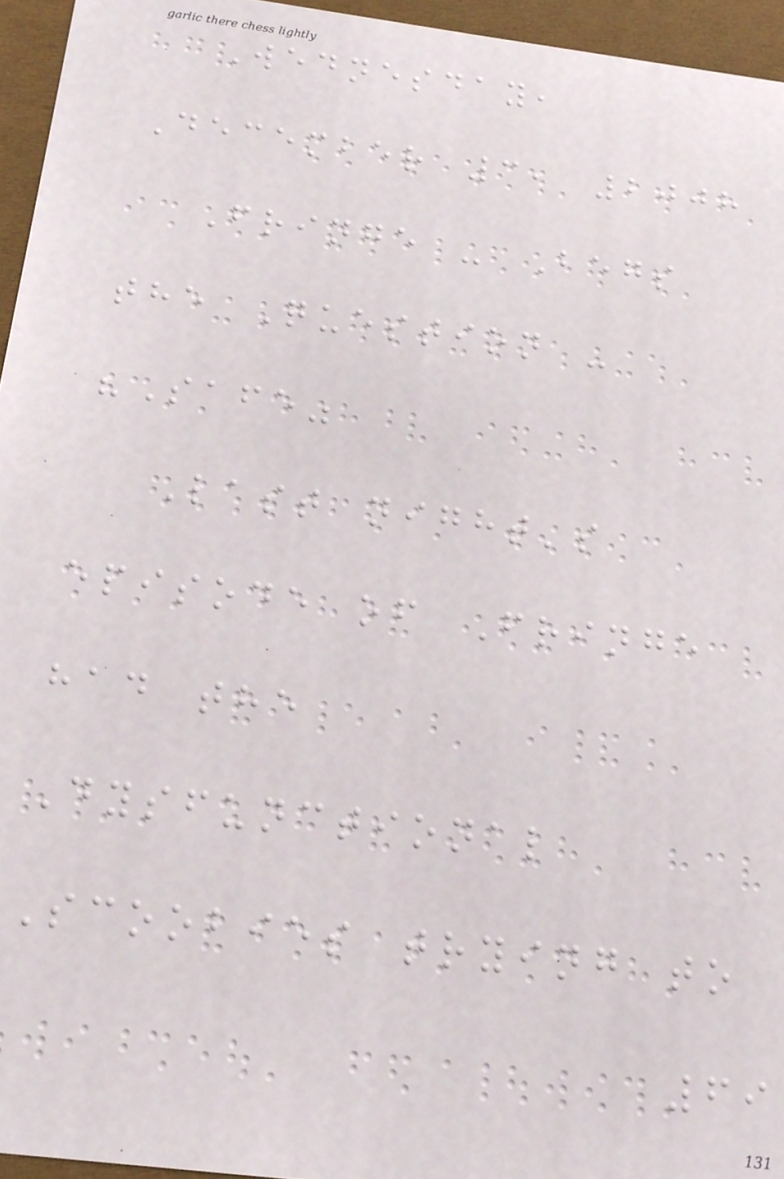Wednesday,
December 3, 2008
Fringe - Begs
the Question -
"Safe"
Last night's
episode of Fringe
had the
Dysfunctional
Scoobies trying to
69
